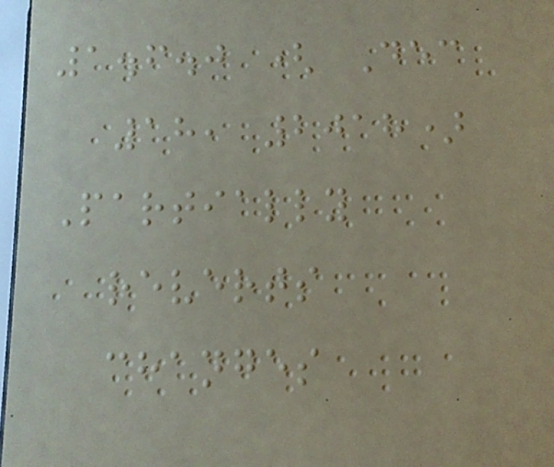1.6.0 ( Dec
18, 2018)
Partially
reverts
changes
